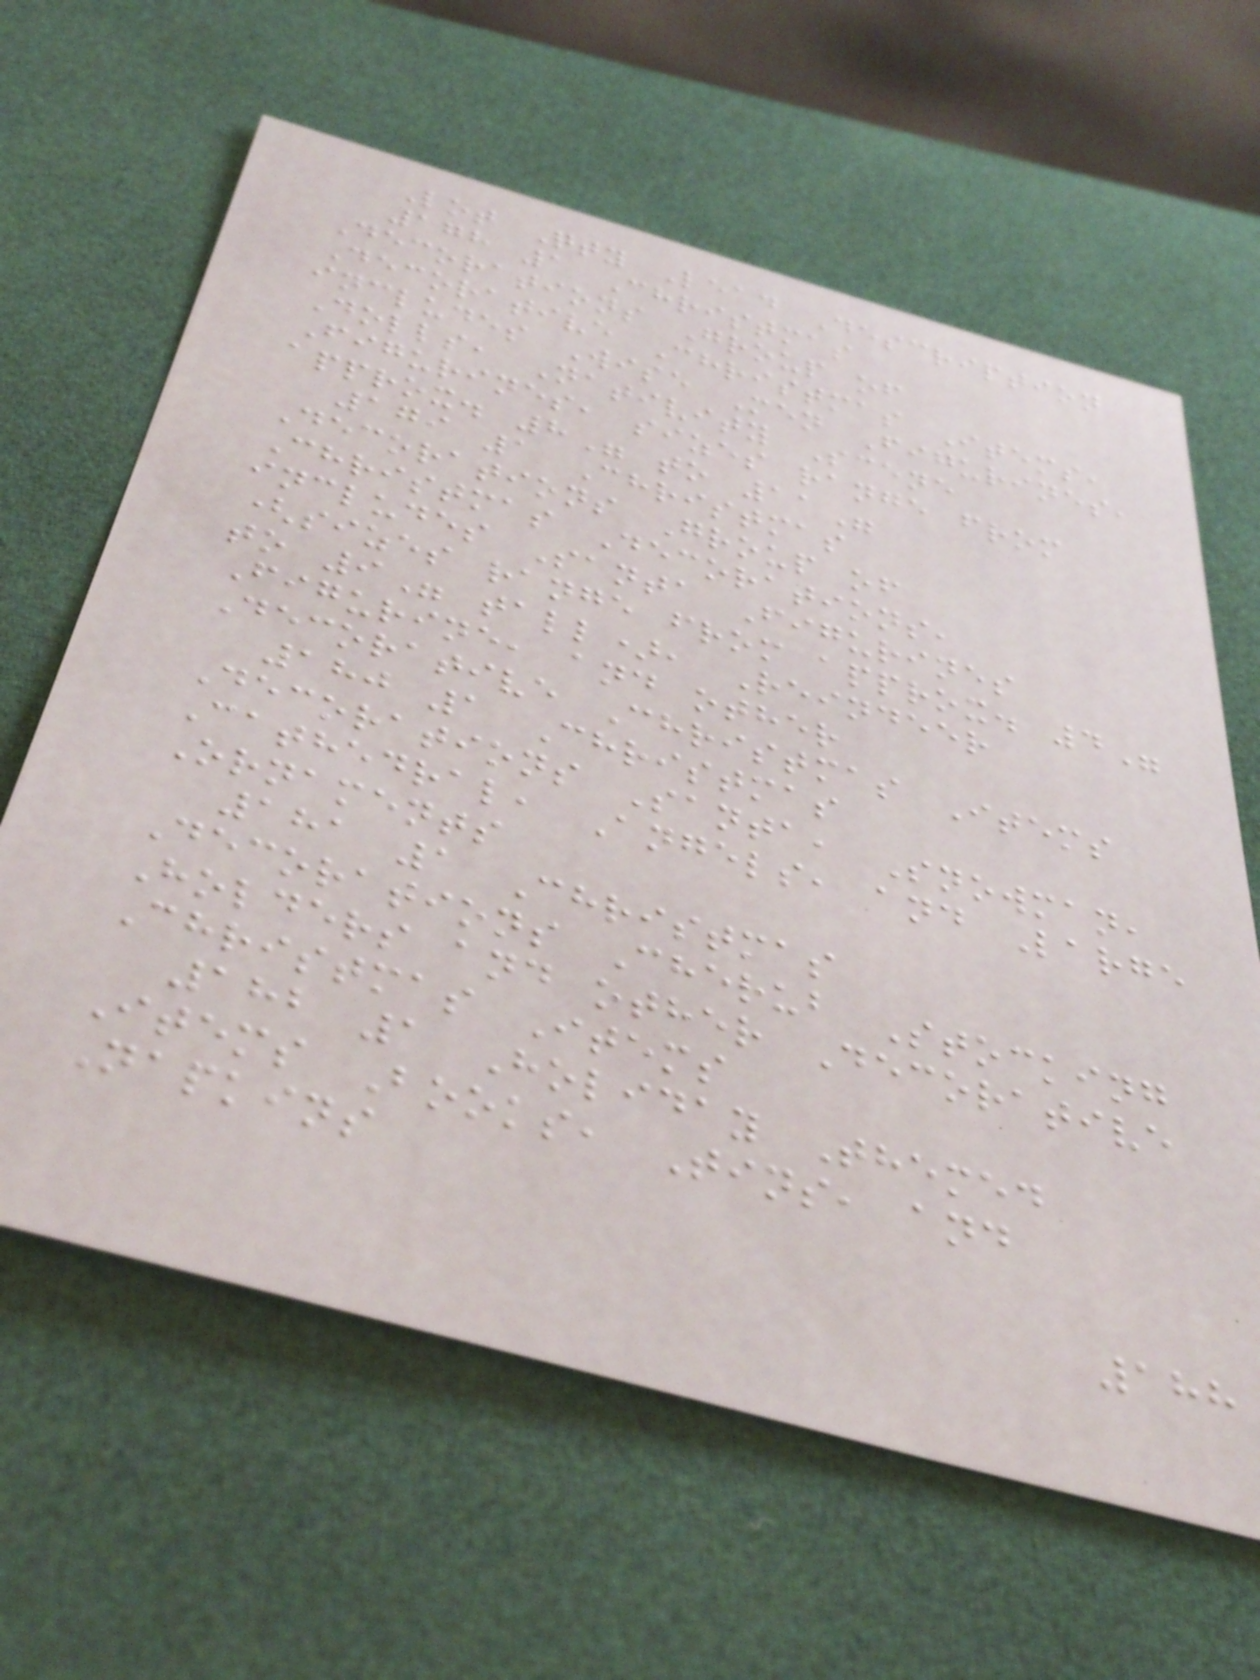Lot Qty Lead Description
178 1 Christmas
Decorations Group of
Decorative Christmas Items,
includes Wise Men Figurines,
Dolls, Nativity Scene
Figurines, sizes range from
approx. 8" to 11"
179 1 Christmas
Decorations Group of
Christmas Decorations,
includes Santa Figurines
(sizes range from approx. 4"
to 9" tall), Reindeer
Figurine, and other
Decorative Christmas Items
180 1 Christmas
Decorations Santa, Snowman,
Cathedral, Angels, and Large
Ornaments
181 1 Christmas
Decorations Cherub Stocking
Holders and other Decorative
Christmas Items
182 1 Holiday Themed
Items Books, Tins, and
Napkins
188
